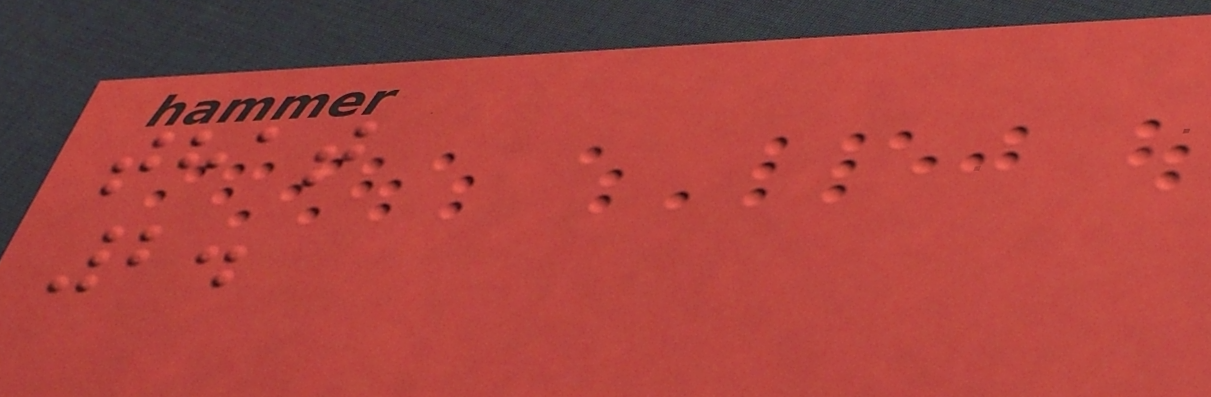that
2.
